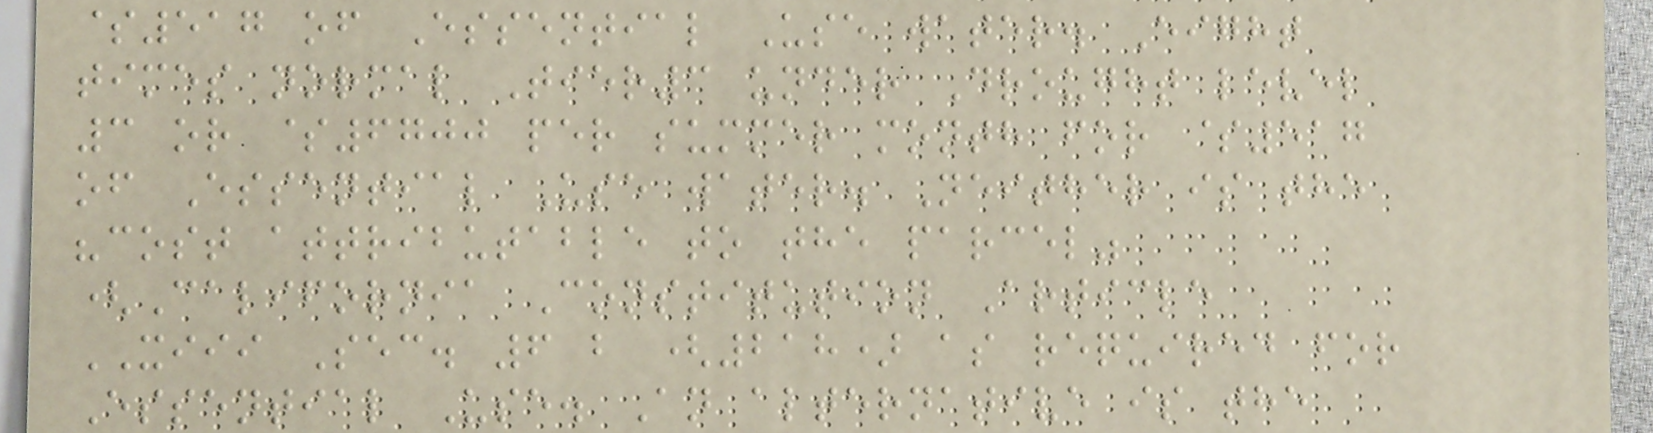$517 of Essential Use water. Eight
times normal Tier3 under Drought level
3 or $6700 per summer month for $517
of Essential Use water. Neither is the
"cost attributable to the parcel"
(California Constitution Article
XIII Sec. 6 b (218) as required for
Essential Use. An alternative is the
